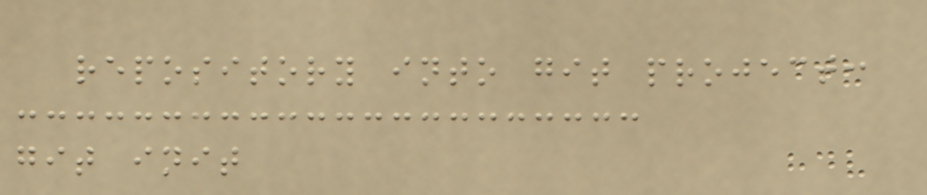repository into git project:
git init
